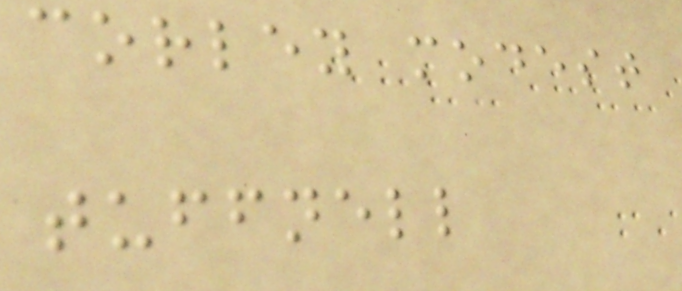corley modest
tuffnell
